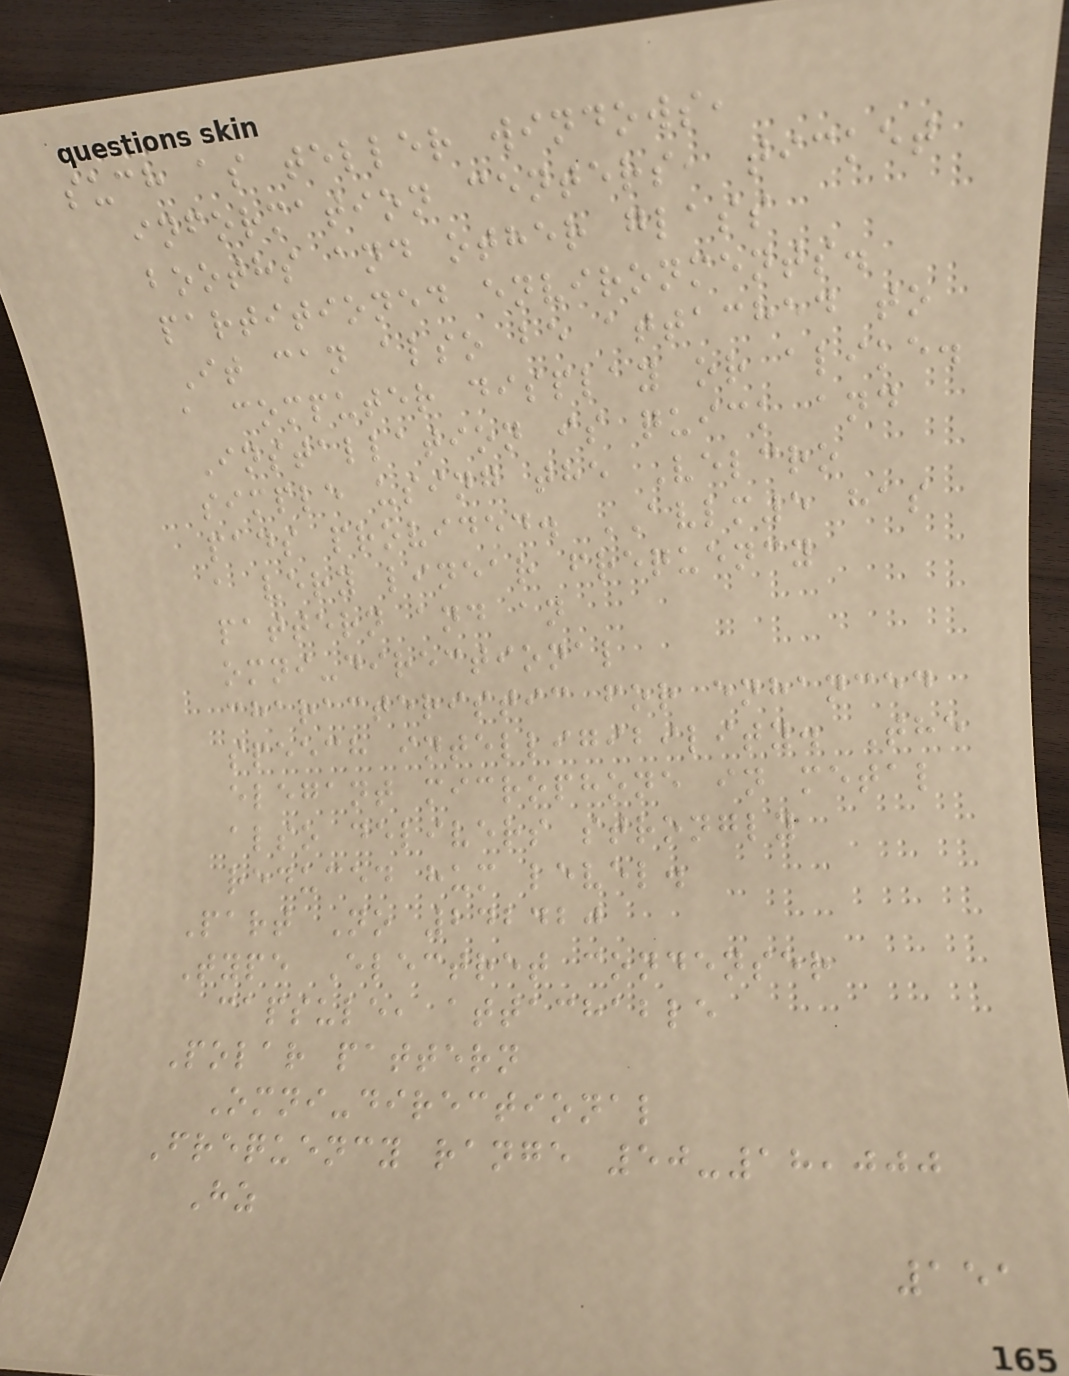such as teller windows,
information centers, ticket
booths and other glass
partitioned environments.
It can also be attached to
a computer display or alike.
Installation is quick and
simple using the Velcro
pads provided. AVLM5 has
a very linear frequency
pattern and an
omni-directional
characteristic for enhanced
speech intelligibility. The
elegant microphone in metal
also delivers strongly
reduced hum level.
Part No 242420
Type Electret condenser
capsule, attachable
Polar pattern
Omni-directional
Frequency range 50-18,000
Hz
151
